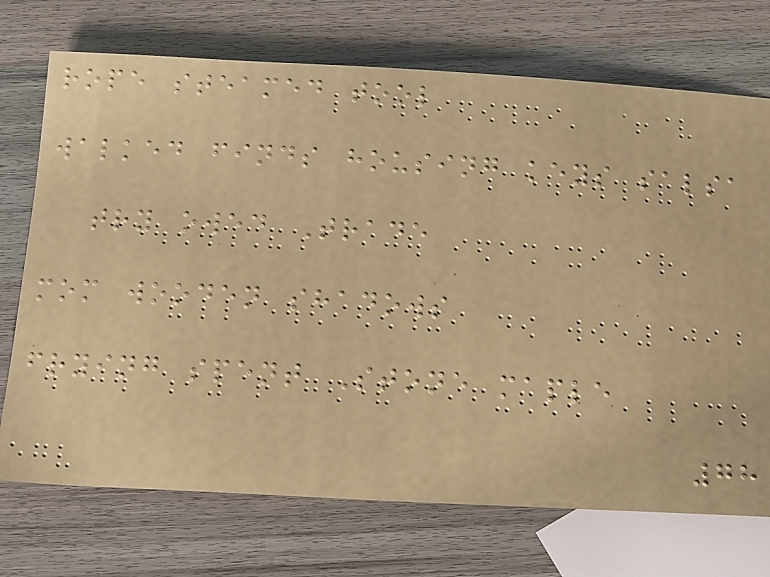rope steamed tool
walked finds housing keys salsa
try owed Trade
mom wooden shadows
frying spent Stone maple
78
